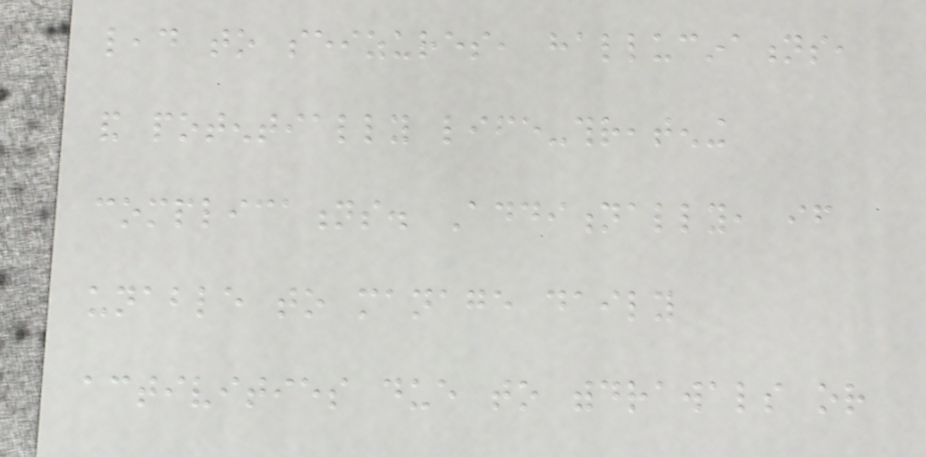lead to seizures, hallucinations,
and potentially life-threatening
complications. Additionally, if
unable to manage daily
activities due to withdrawals or
